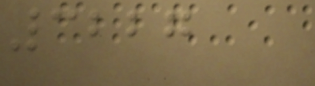3227
